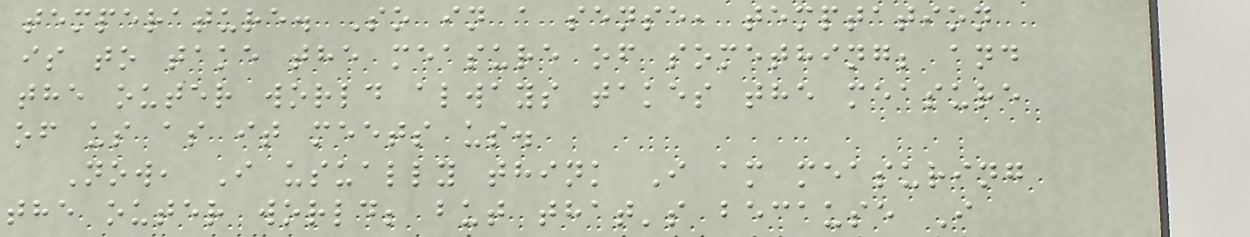temperature. So in a sense, temptation
is to take the measure of something; and
the outer world always takes the measure
of us as it meets us.
Now, I usually think I am measuring
the outer world; but that's because I
